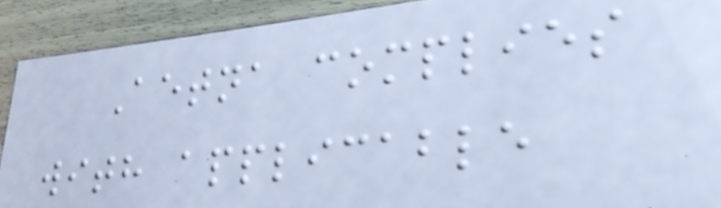Aetna complies
with applicable
